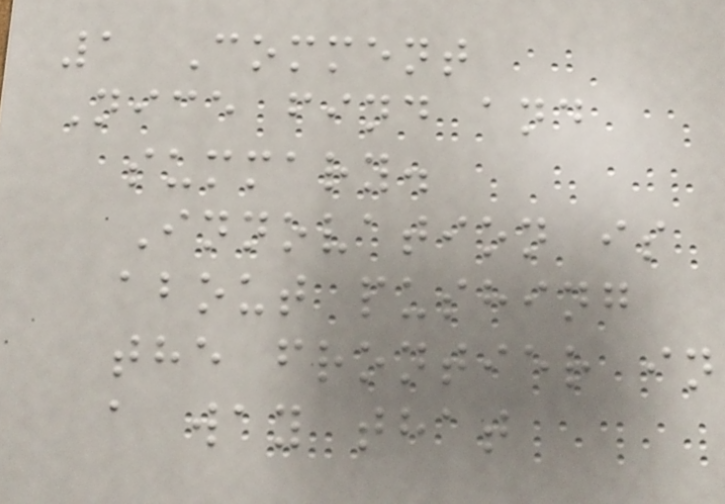1 Comment
Nice find and
summary.
Innovation is
about pushing
the frontier in
a way that
